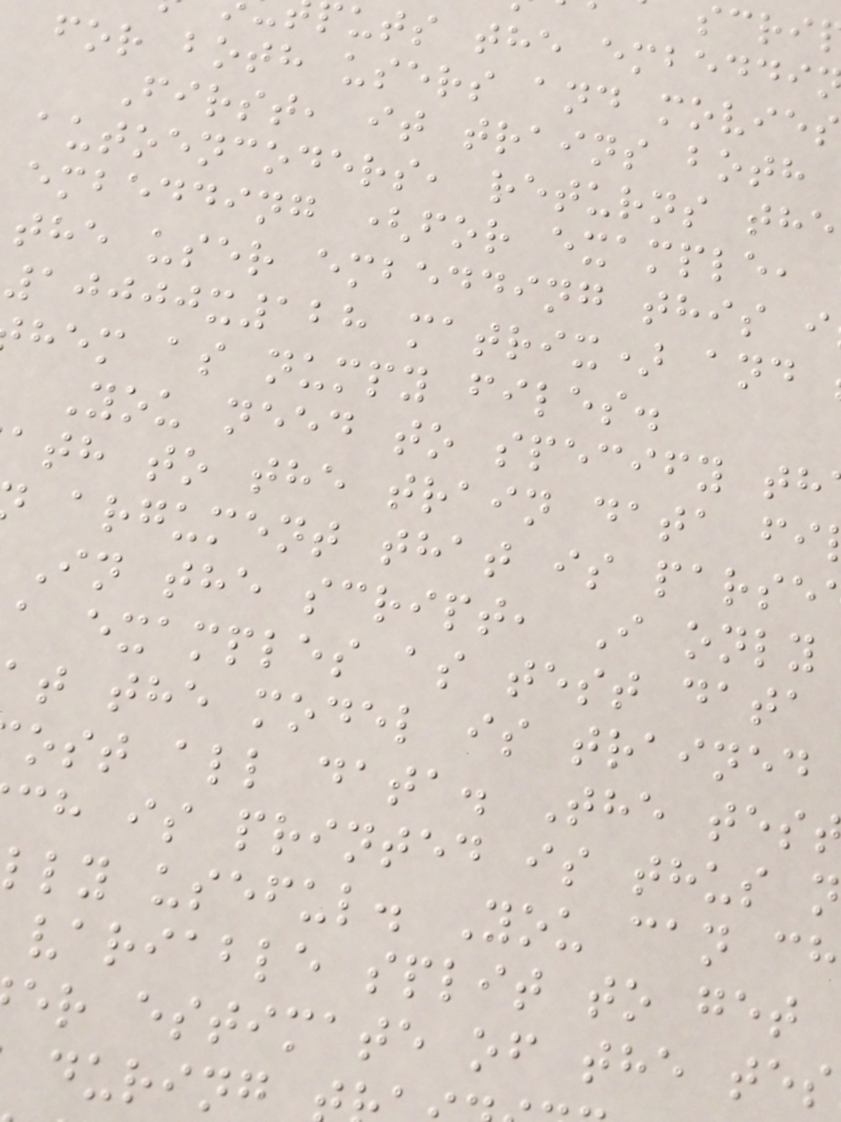uts the embeddi
for both users and movies
First, it trains both
autoencoders, returns the
embedding (for example,
the user embedding this i
10000x128 matrix) and
hem as numpy files.
You need to specify th
ath to the train data fi
argument that is parse
In the script, I only
a examples as test data
t the model is trained
ost all data. The tes
ch is printed is thus n
lly useful. You can ch
variable split to get
er estimate of the tes
during
